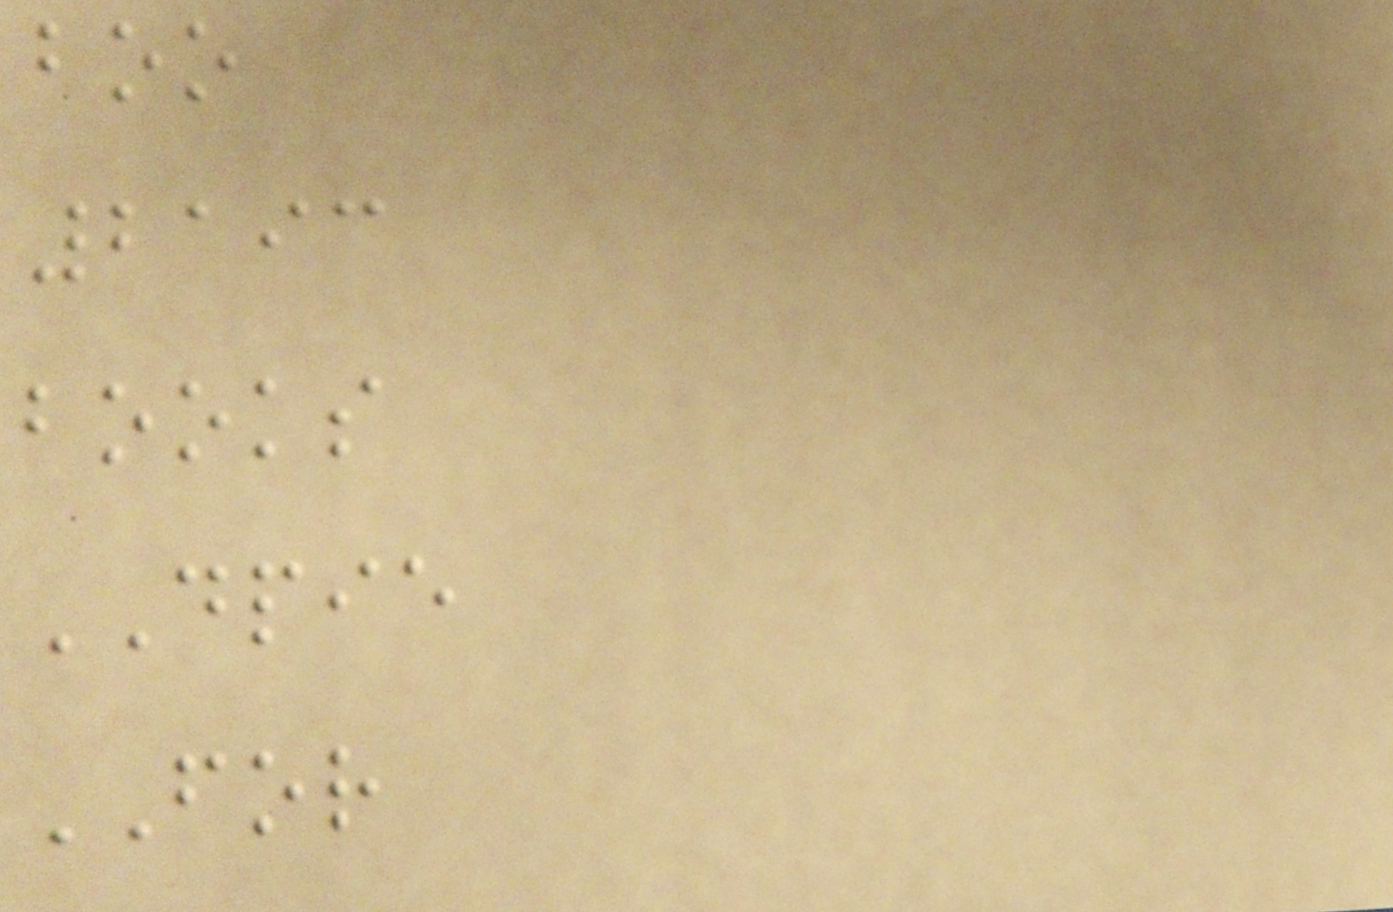boo
2193
books
DPIE
FOR
